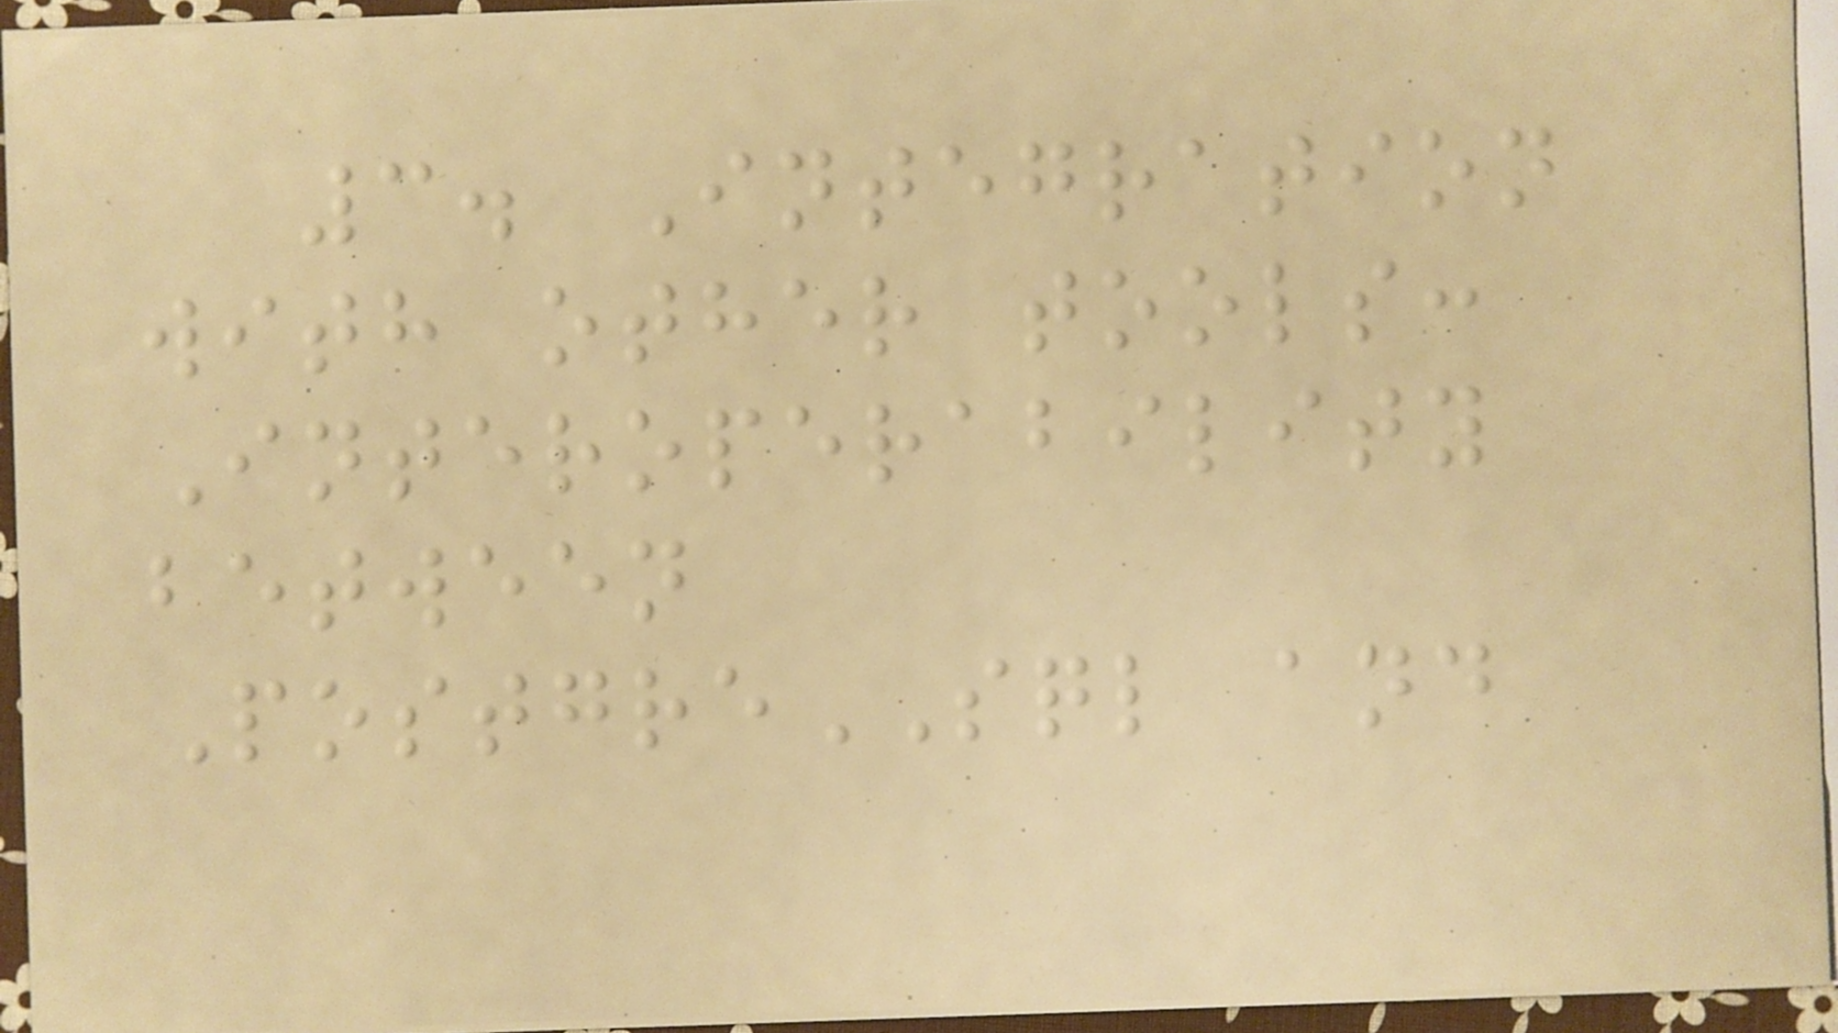3. Integration
with other tools:
Interoperability
between
PostgreSQL and
